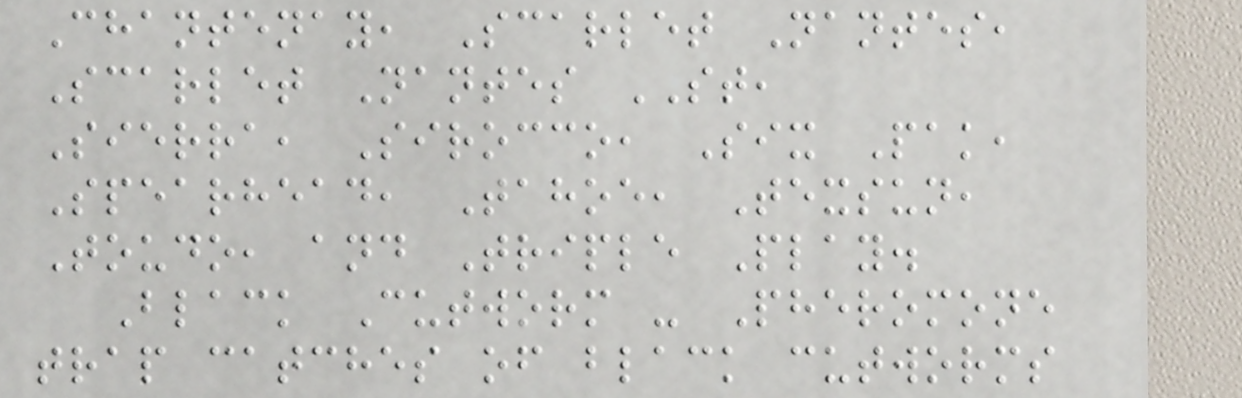Chantenay, Scarlet Nantes,
Scarlet Nantes ST,
Sierra, Sirocco, Six Pak,
Spearhead, Tahoe, Texsun,
Toudo, and Triple Play.
Black Cutworm - Pheromone
trap catches of black cutworms
